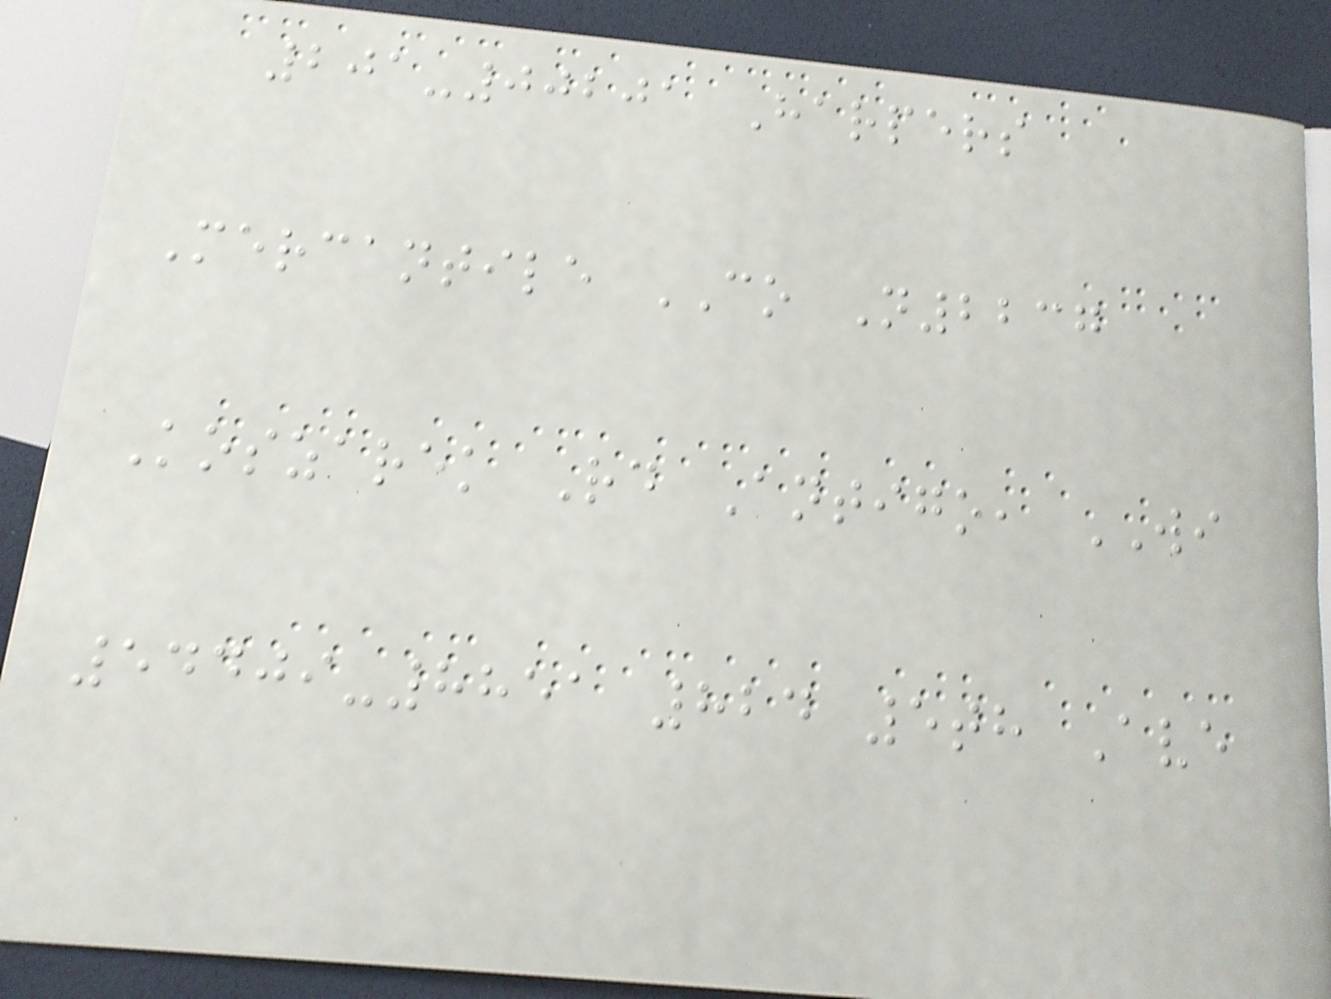201-00201 Harpers
Mercantile CO N2237
Koszarek Rd Antigo, WI
54409-8851 824 5th Ave
